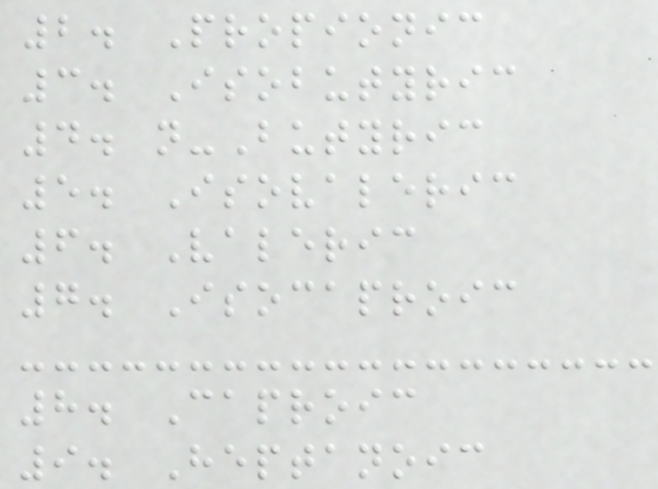2. Propionic
3. Isobutyric
4. n-Butyric
5. Isovaleric
6. Valeric
7. Isocaproic
8. Caproic
9. Heptanoic
